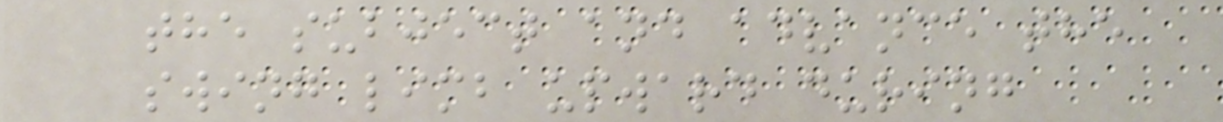the subject and advance the
swing limb upward during
